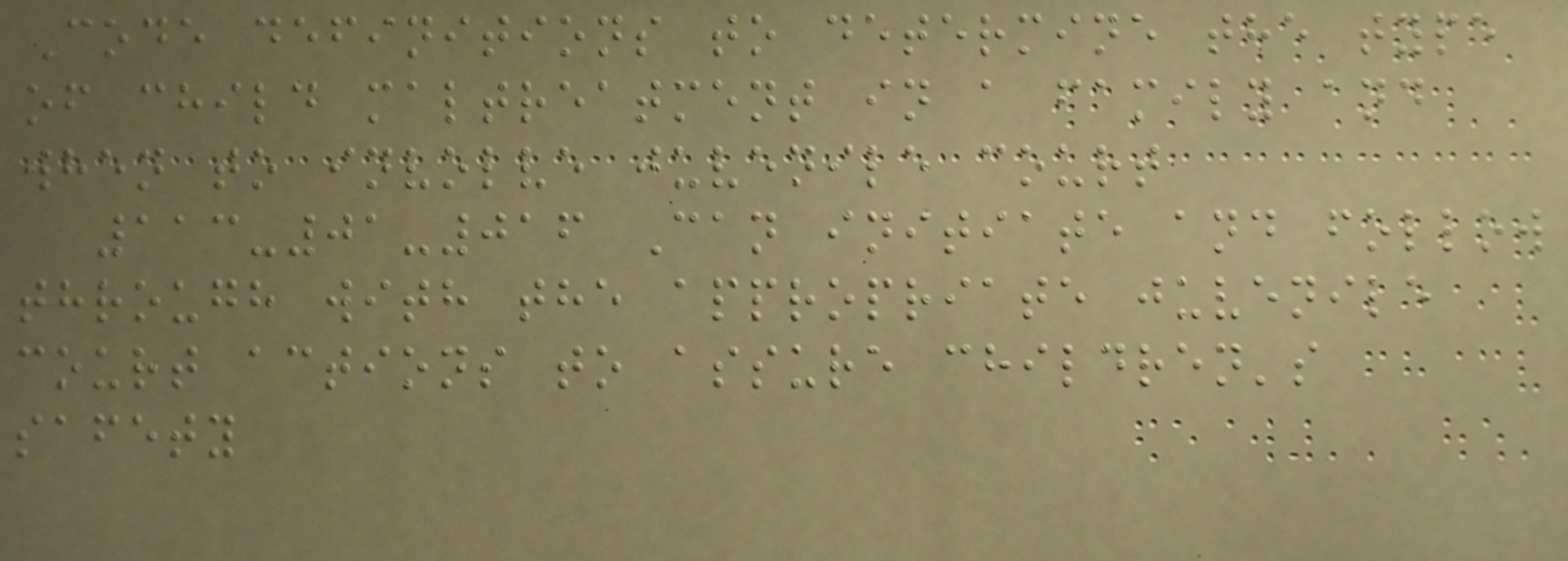Code definitions to determine the type
of child maltreatment in a family and
when to involve juvenile court
113-01-016 Can initiate and follow
through with the appropriate juvenile
court actions to assure children's
safety
